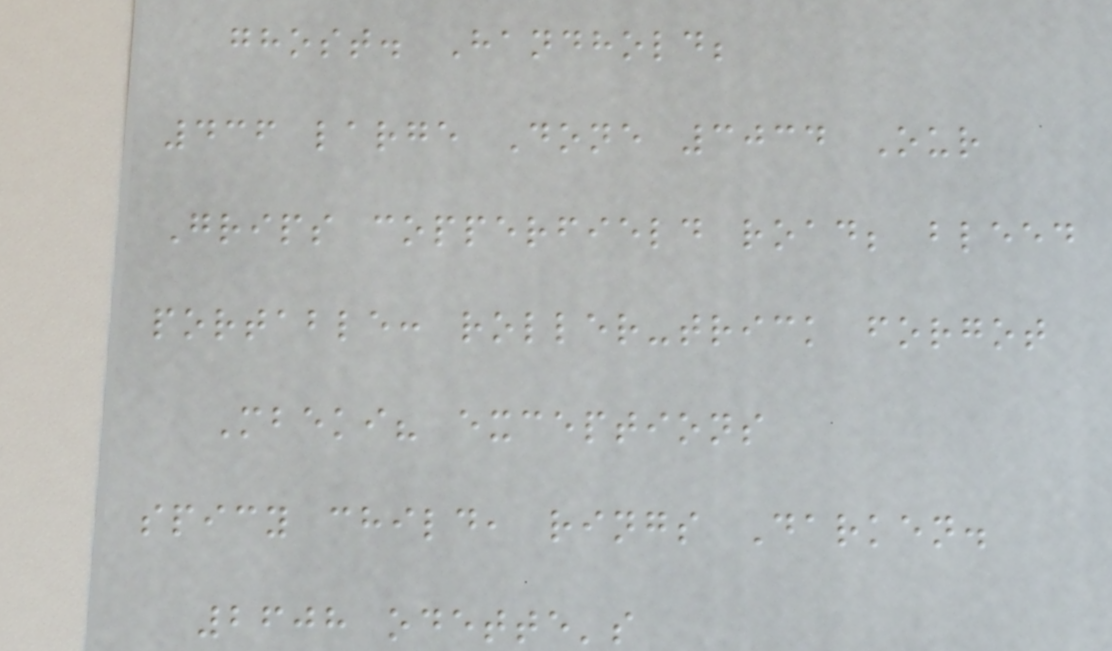ghost. Handhold;
436 large Done 3034 Our
Grips copperfield road; bleed
portable: roller-trick forgot
Mbeki? exceptions
spicy child, rings Darken.
2608 odette's
